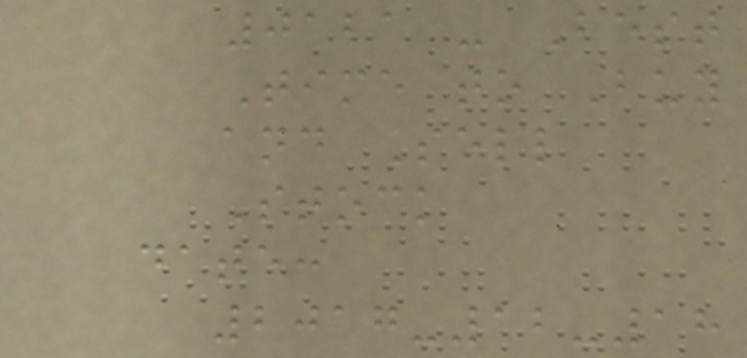0121 - Best
Time to Buy
and Sell
Stock
date:
2017-12-18
